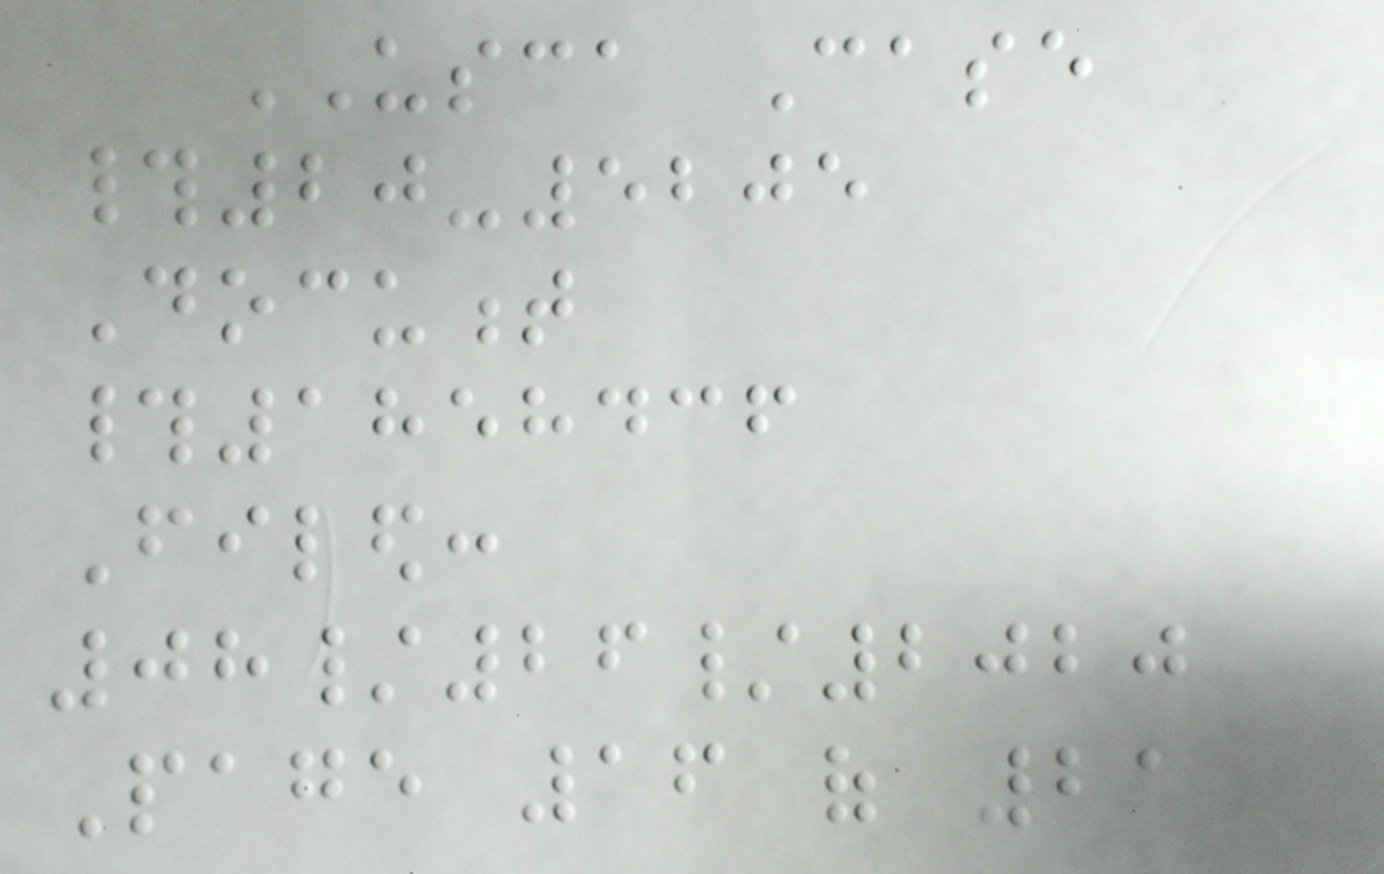USCA Case
#20-5205
Document
#1858436
Filed:
08/26/2020
Page 16 of 21
